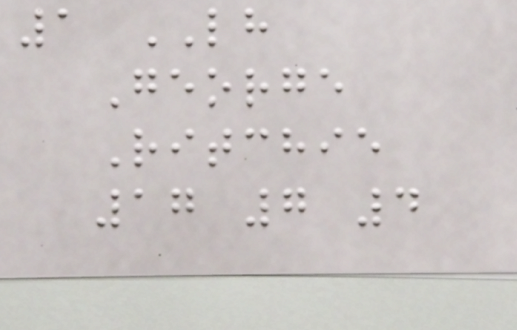1 LH
George
Ritchie
17 7 4
